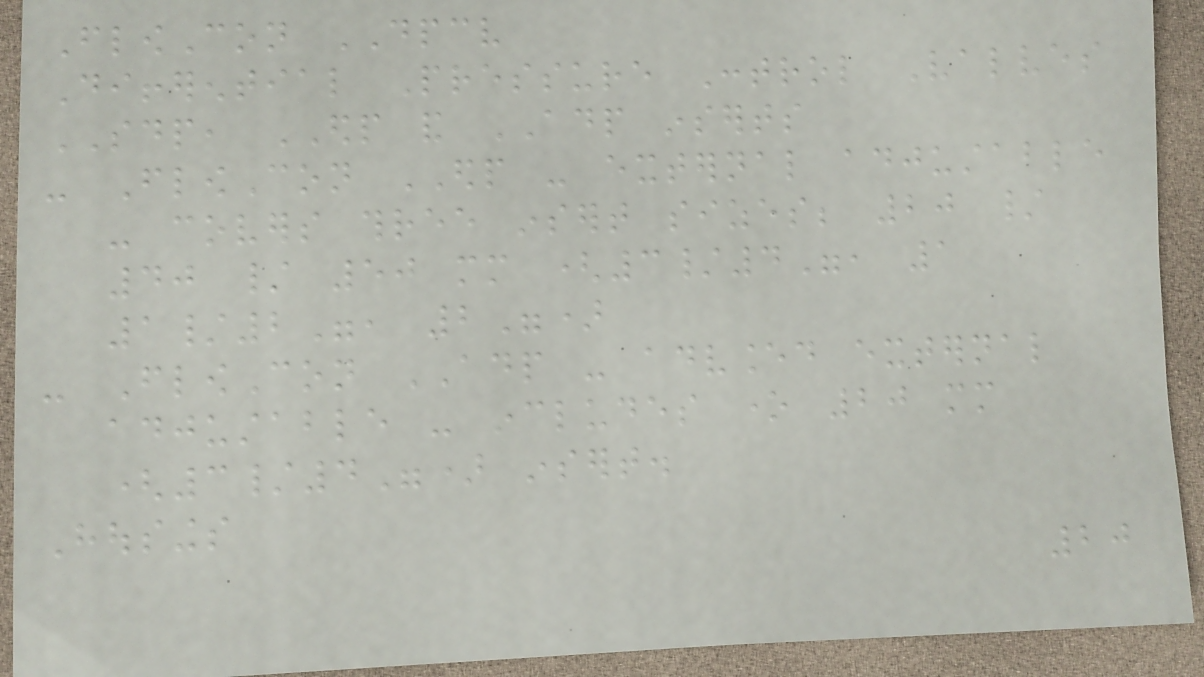FlowCon DPCV
Differential Pressure Control Valves
SDP, EDP and ADP inserts
- FlowCon EDP - external adjustable
- covers three insert sizes; 20 /
40 / 50 mm (3/4", 1
1/2", 2")
- FlowCon ADP - advanced external
adjustable - includes one 20 mm
(3/4") insert.
Housings
20
